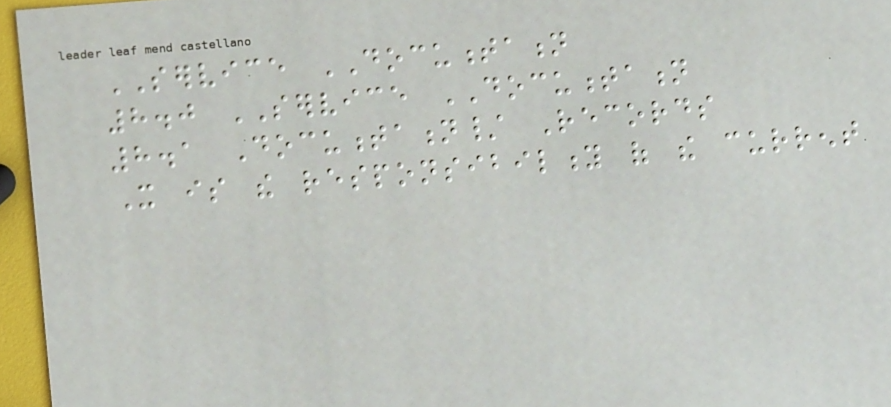SERVICE DOCUMENTATION
8.0 SERVICE DOCUMENTATION
8.1 Documentation/ Records
It is the responsibility of the current
